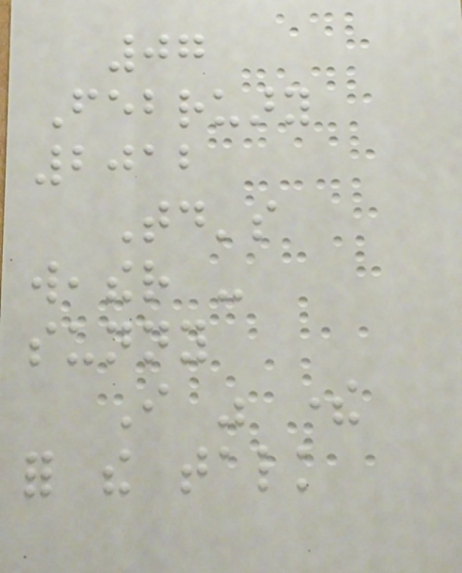07
February
2012
Today's
weather -
sunny
I was there
for the talk
